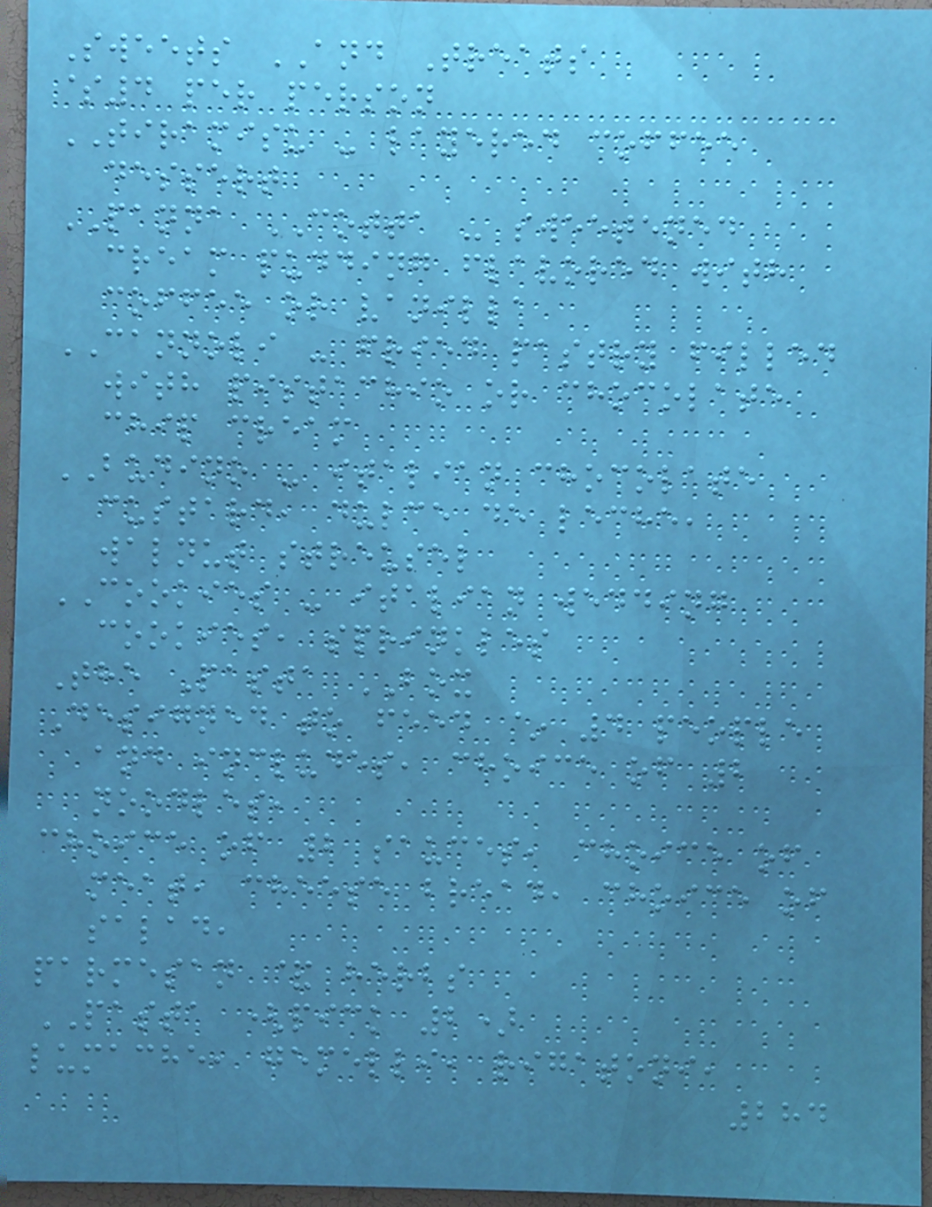Sweets AND Treats
$4 per person
TIRAMISU - layered coffee
dessert
PANNA COTTA - sweetened
cream pudding flavored with
coffee or vanilla
CANNOLI - fried pastry filled
with pistachio or chocolate
chip cream
BUDINO - italian chocolate
custard, dulce de leche,
walnut streusel
COOKIES - italian wedding
cookies, sprinkles
The Pasta BOX
Designed to feed ~ 4 people
and includes, choice of 2
noodles,
choice of 2 sauces, choice of
meat, cheese bread, choice of
salad,
parmesan & herbs
PASTA (pick 2)
lumache, gemelli, rigatoni,
284
